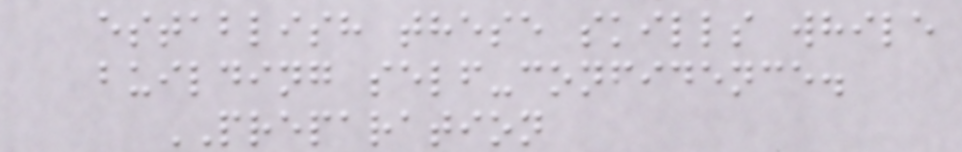establish these skills while
building self-confidence.
PREPARATION
